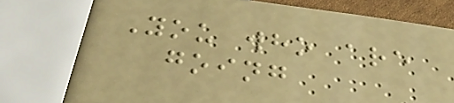You who are
going
